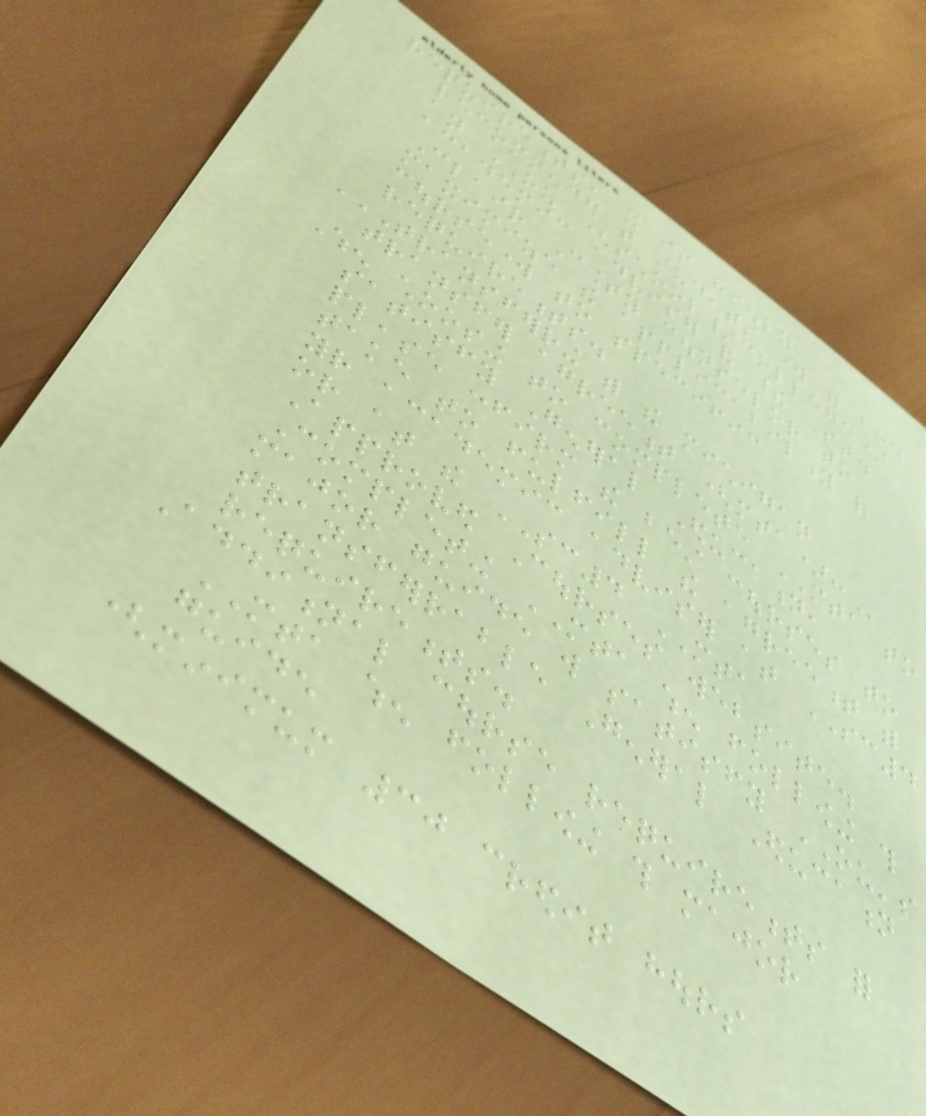requirements, it is highly
recommended that students work with both
an OU (school/college)
academic adviser and their St.
Clair County counselor to
maximize the applicability of
coursework to specific
requirements.
TRANSFERRING WITH THE MICHIGAN
TRANSFER AGREEMENT (MTA):
When choosing to complete MTA to
satisfy General Education,
please confirm the best courses to
take to fulfill the agreement with
your academic adviser at SC4
or at the SC4 MTA
Approved Courses website.
Completing MTA when following this
major guide will satisfy OU's
transferrable General Education
requirements.
Additional course requirements for
MTA when following this major
guide
(minimum 30 credit hours
